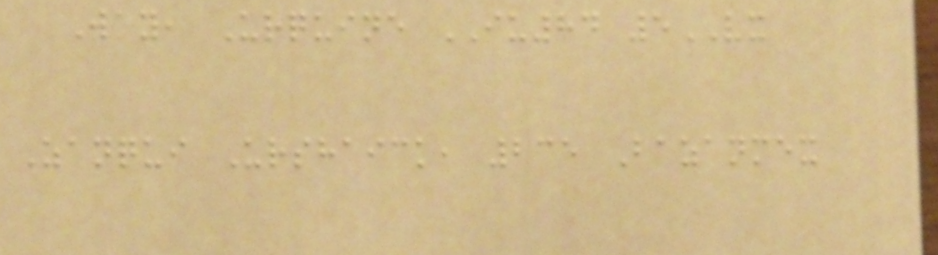Way, Urquine IU84 5VX
Zanqui Urshaick, 235 Bazanmex
